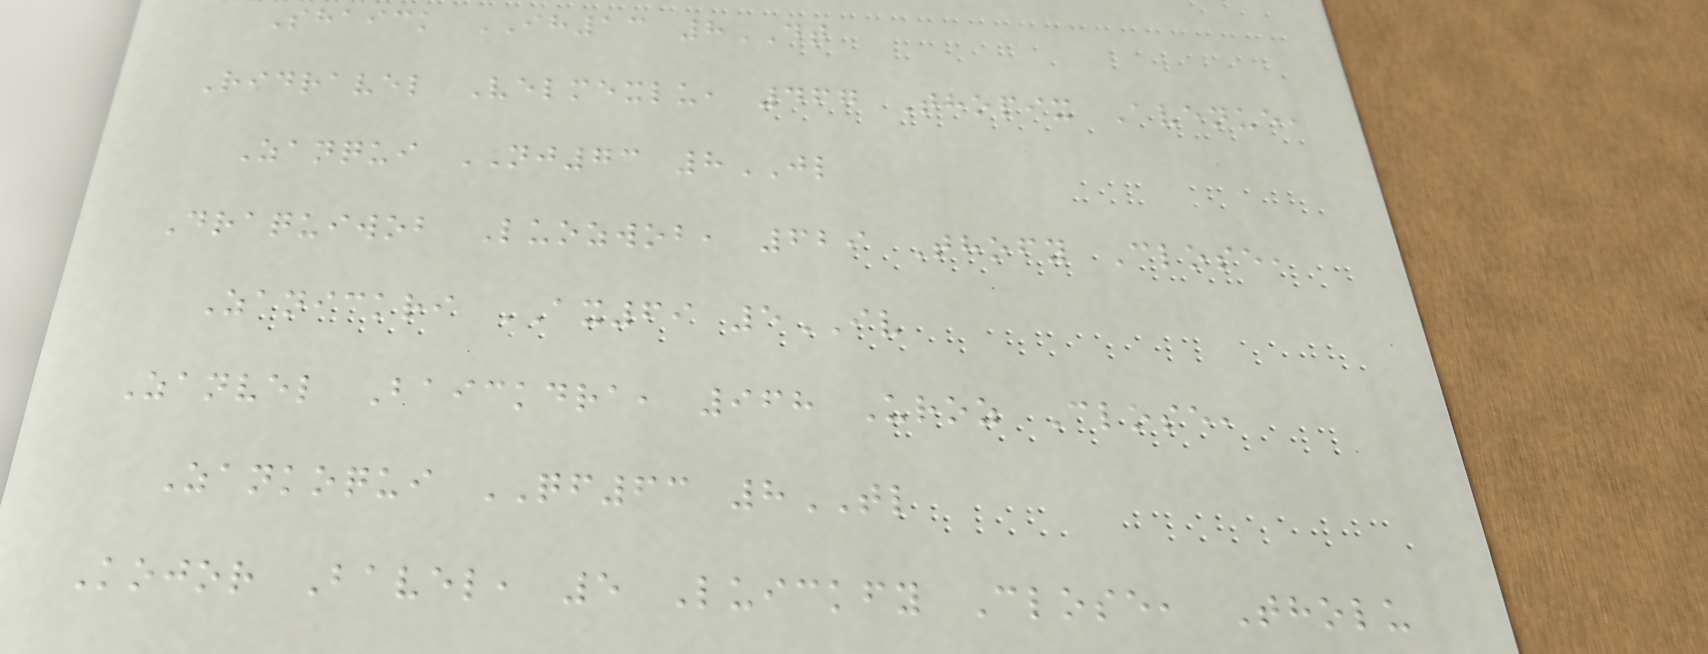Shaick IH13 8DT
Ridravel Velmexlu, 467 Thopix Avenue,
Zanqui NJ73 8JL
Draquiwob Luozwob, 629 Thofy Close,
Zanickri AX69 5IV
Zanvel Baickdra, 968 Uroz Close,
Zankoqui QF63 8TL
Kojor Bavel, 5 Luickfy Close, Tholu
